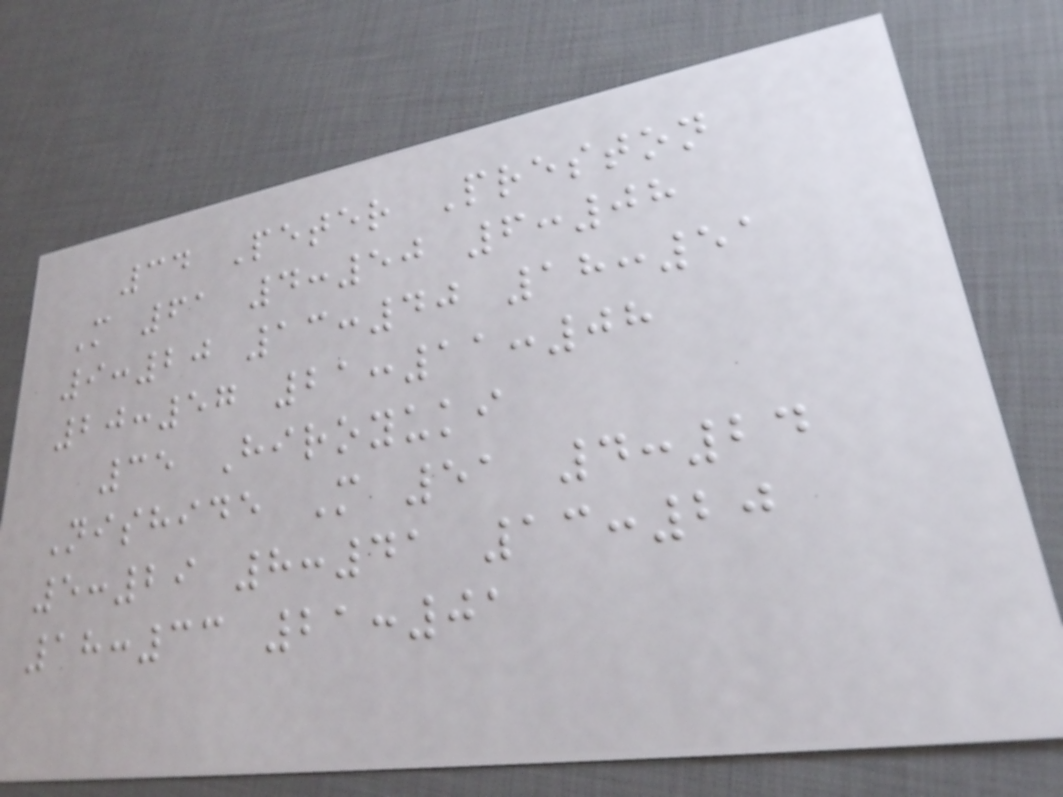34 Peter Preston
M 61 4:50 6:08
9:20 13:40 18:51
20:57 21:11:08
35 Hiroyuki
Nishide M 51 4:24
5:29 8:41 13:20
18:33 21:01
